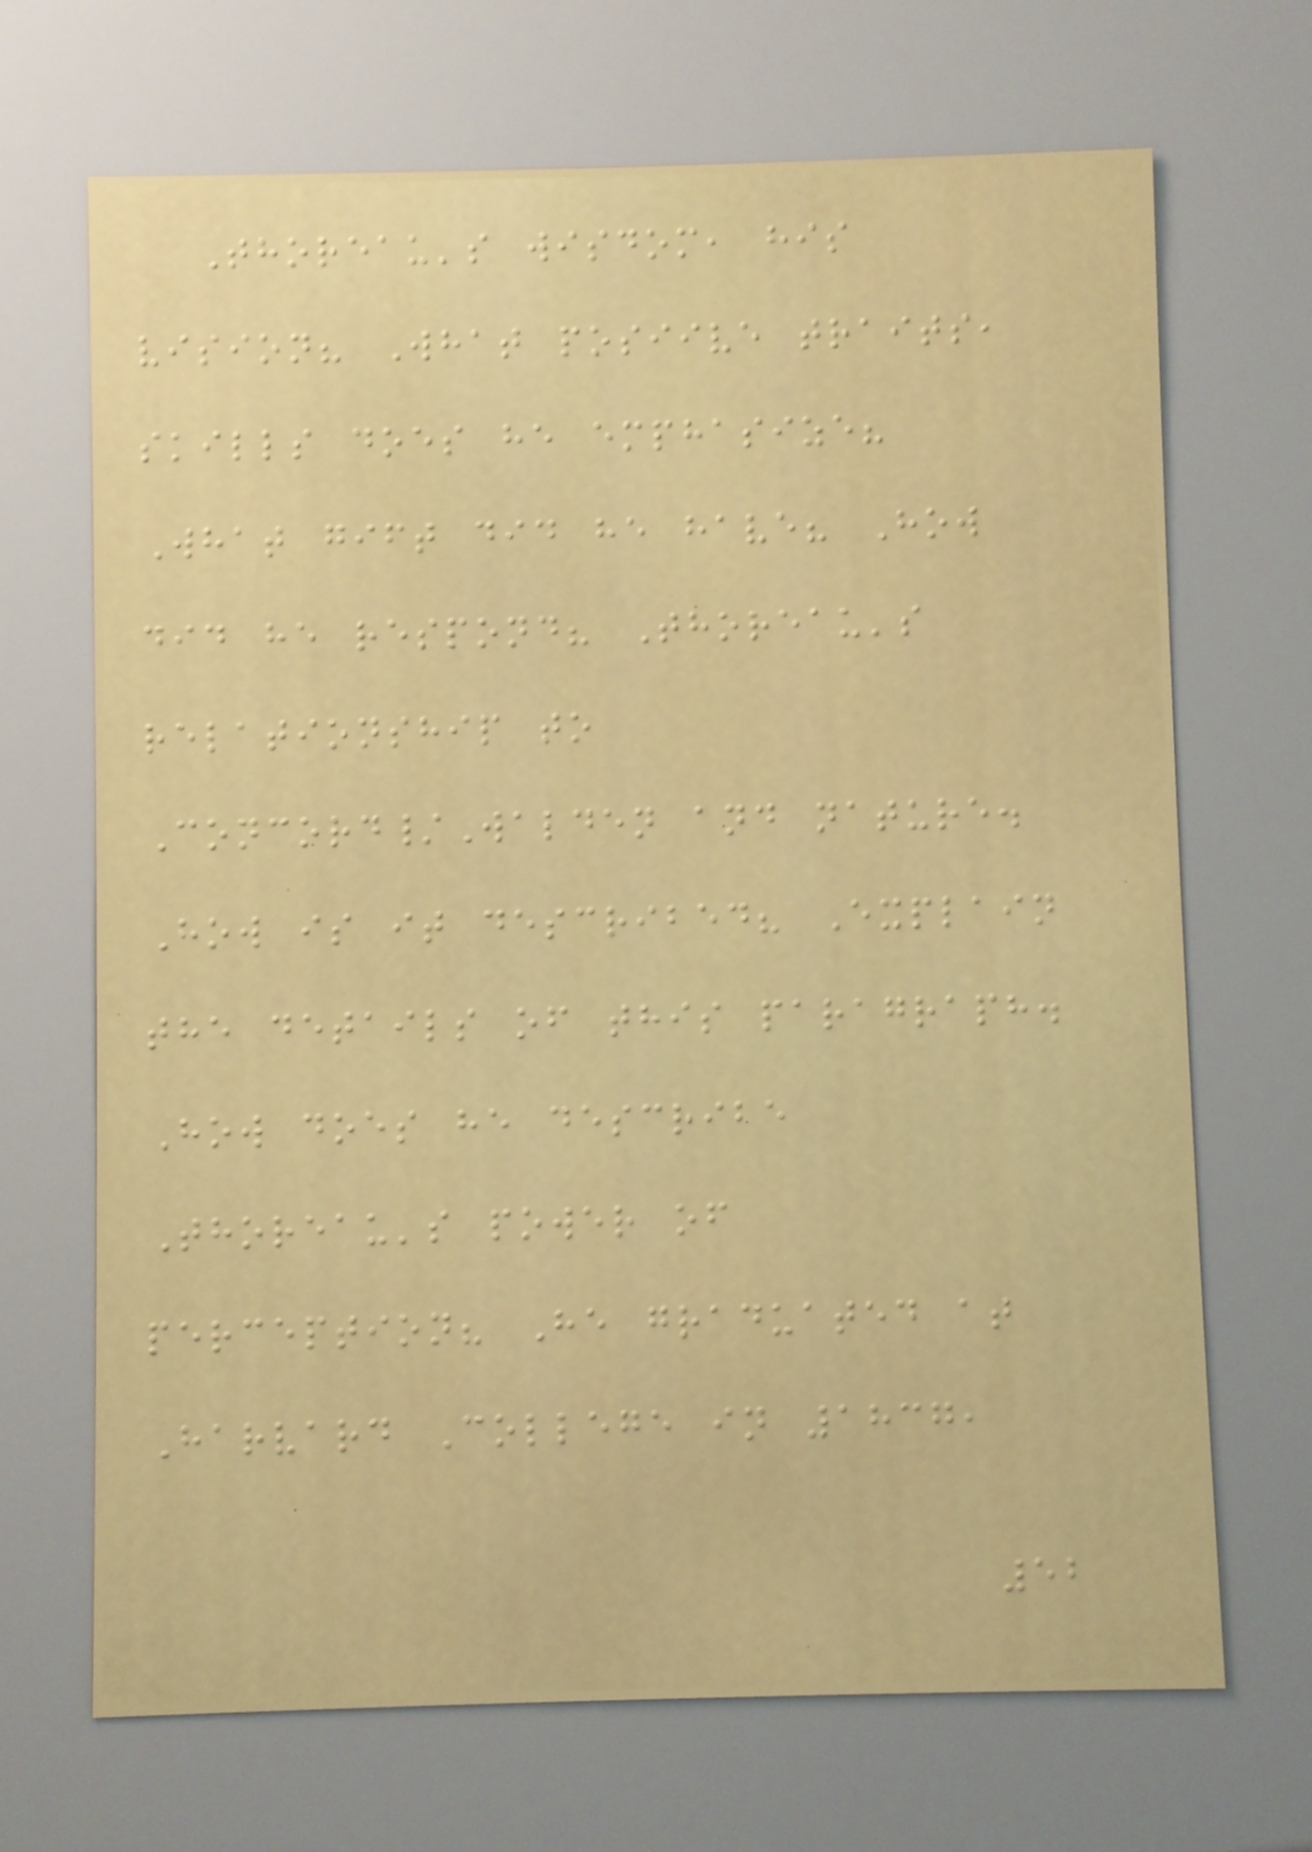Thoreau's wisdom, his
vision? What posiive traits,
skills does he emphasize?
What gift did he have? How
did he respond? Thoreau's
relationship to
Concord/Walden and nature.
How is it described? Explain
the details of this paragraph.
How does he describe
Thoreau's power of
perception? He graduated at
Harvard College in 1837,
52
